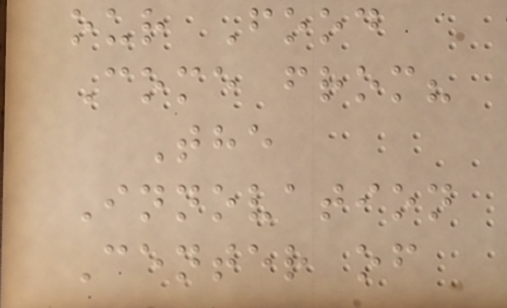our Food
Come from?
The
Innovation
Center of
